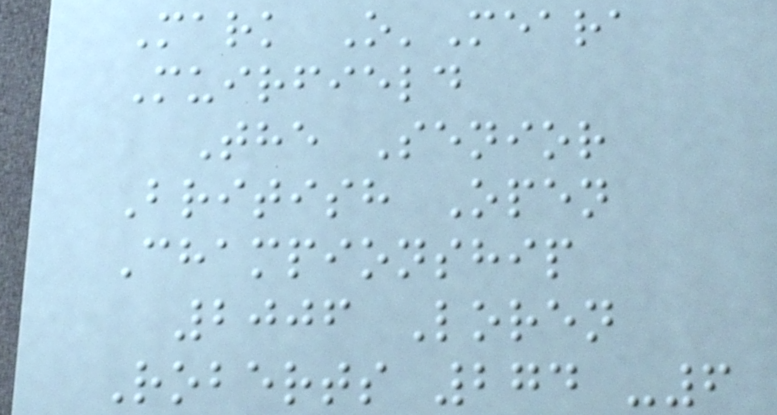Mark O'Meara
Muirfield
The Senior
British Open
Championship
2006 Loren
Roberts 274 -6
